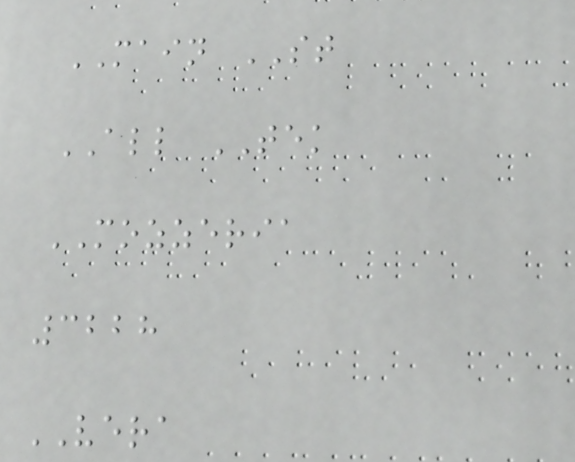MAIN ST
ALL TEK
MOZZERIA
3228
VERA
